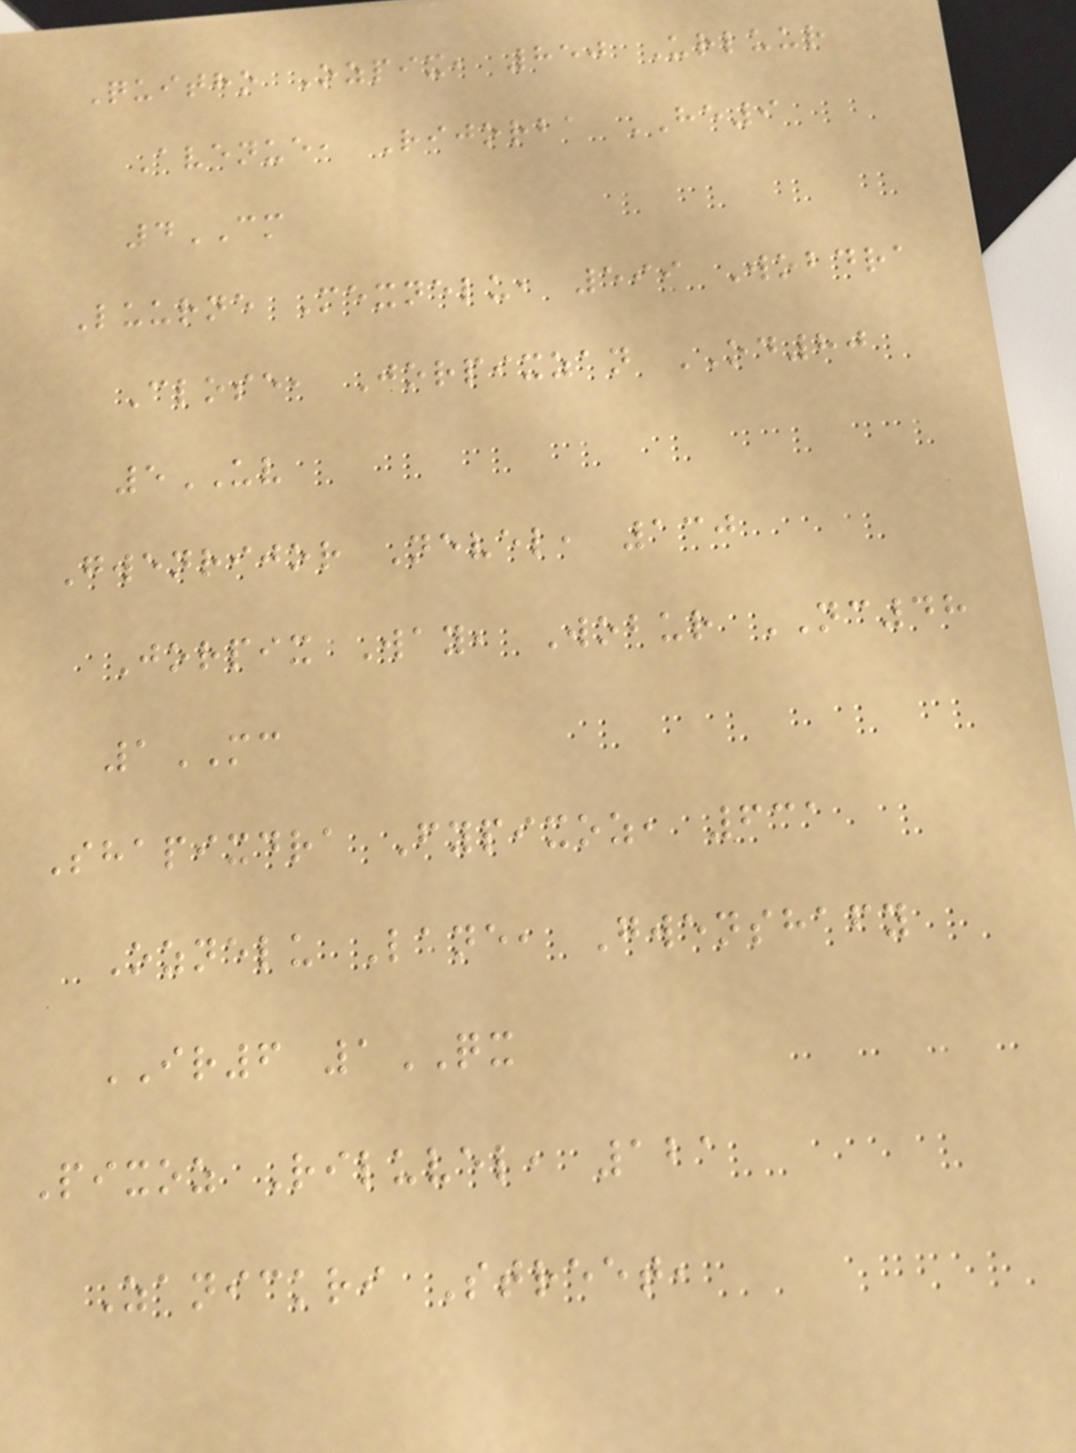Quitho Ozpix, 850 Urluur
Avenue, Rijorba HE9
4CM
Luurne Mexnelu, 599 Wobdra
Close, Jorpixzan OD80
5UV
Gwenrijor Nevel, 130
Jorpix Way, Wobur NC48
1MC
Shapixdra Fypixoz, 631
Oznelu Lane, Gwenshafy
IR6 1QX
Pixoz Riluvel, 121
Zanickri Street,
